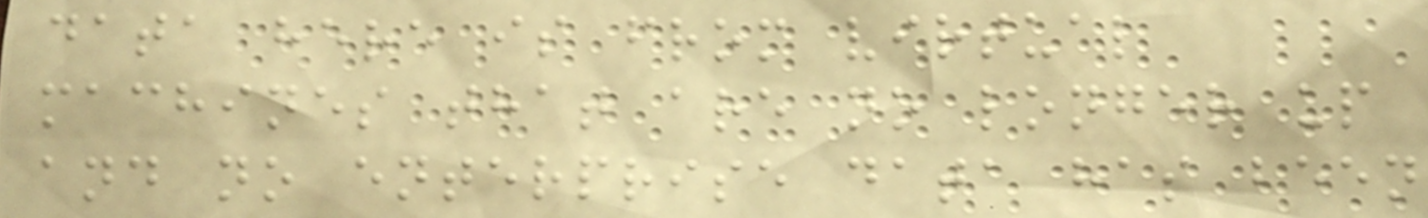data here is from virtual
machines that are no longer up
and no enterprise data has been
